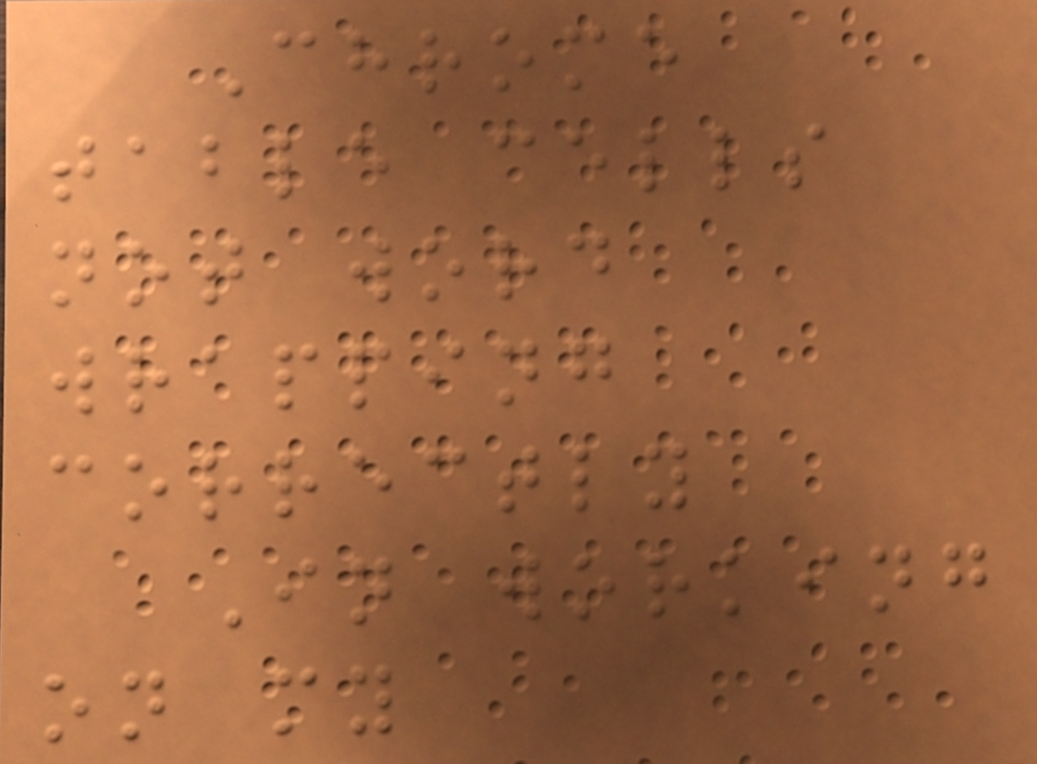Chrome
table cells
not word
wrapping
correctly
In working
on my
